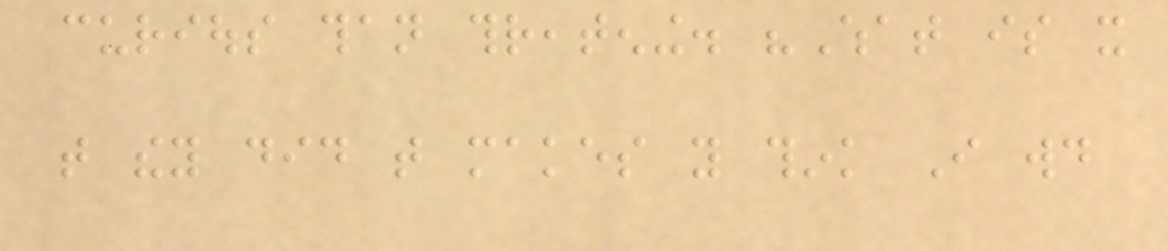curious than threatening. "What is it
that they did that makes you think I would
